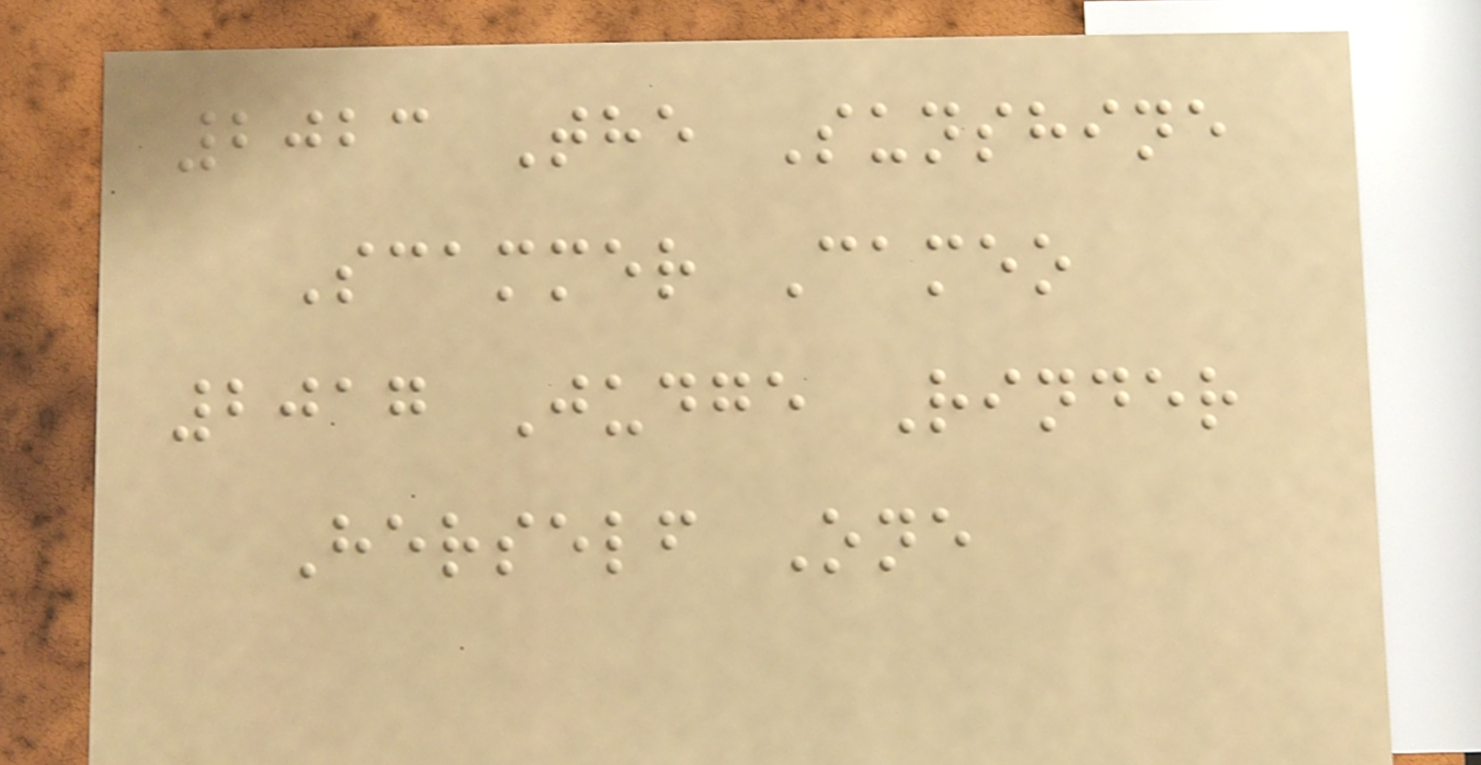2023 The Sunshine
Scammer Cameo
2017 Judge Rinder
Herself One
